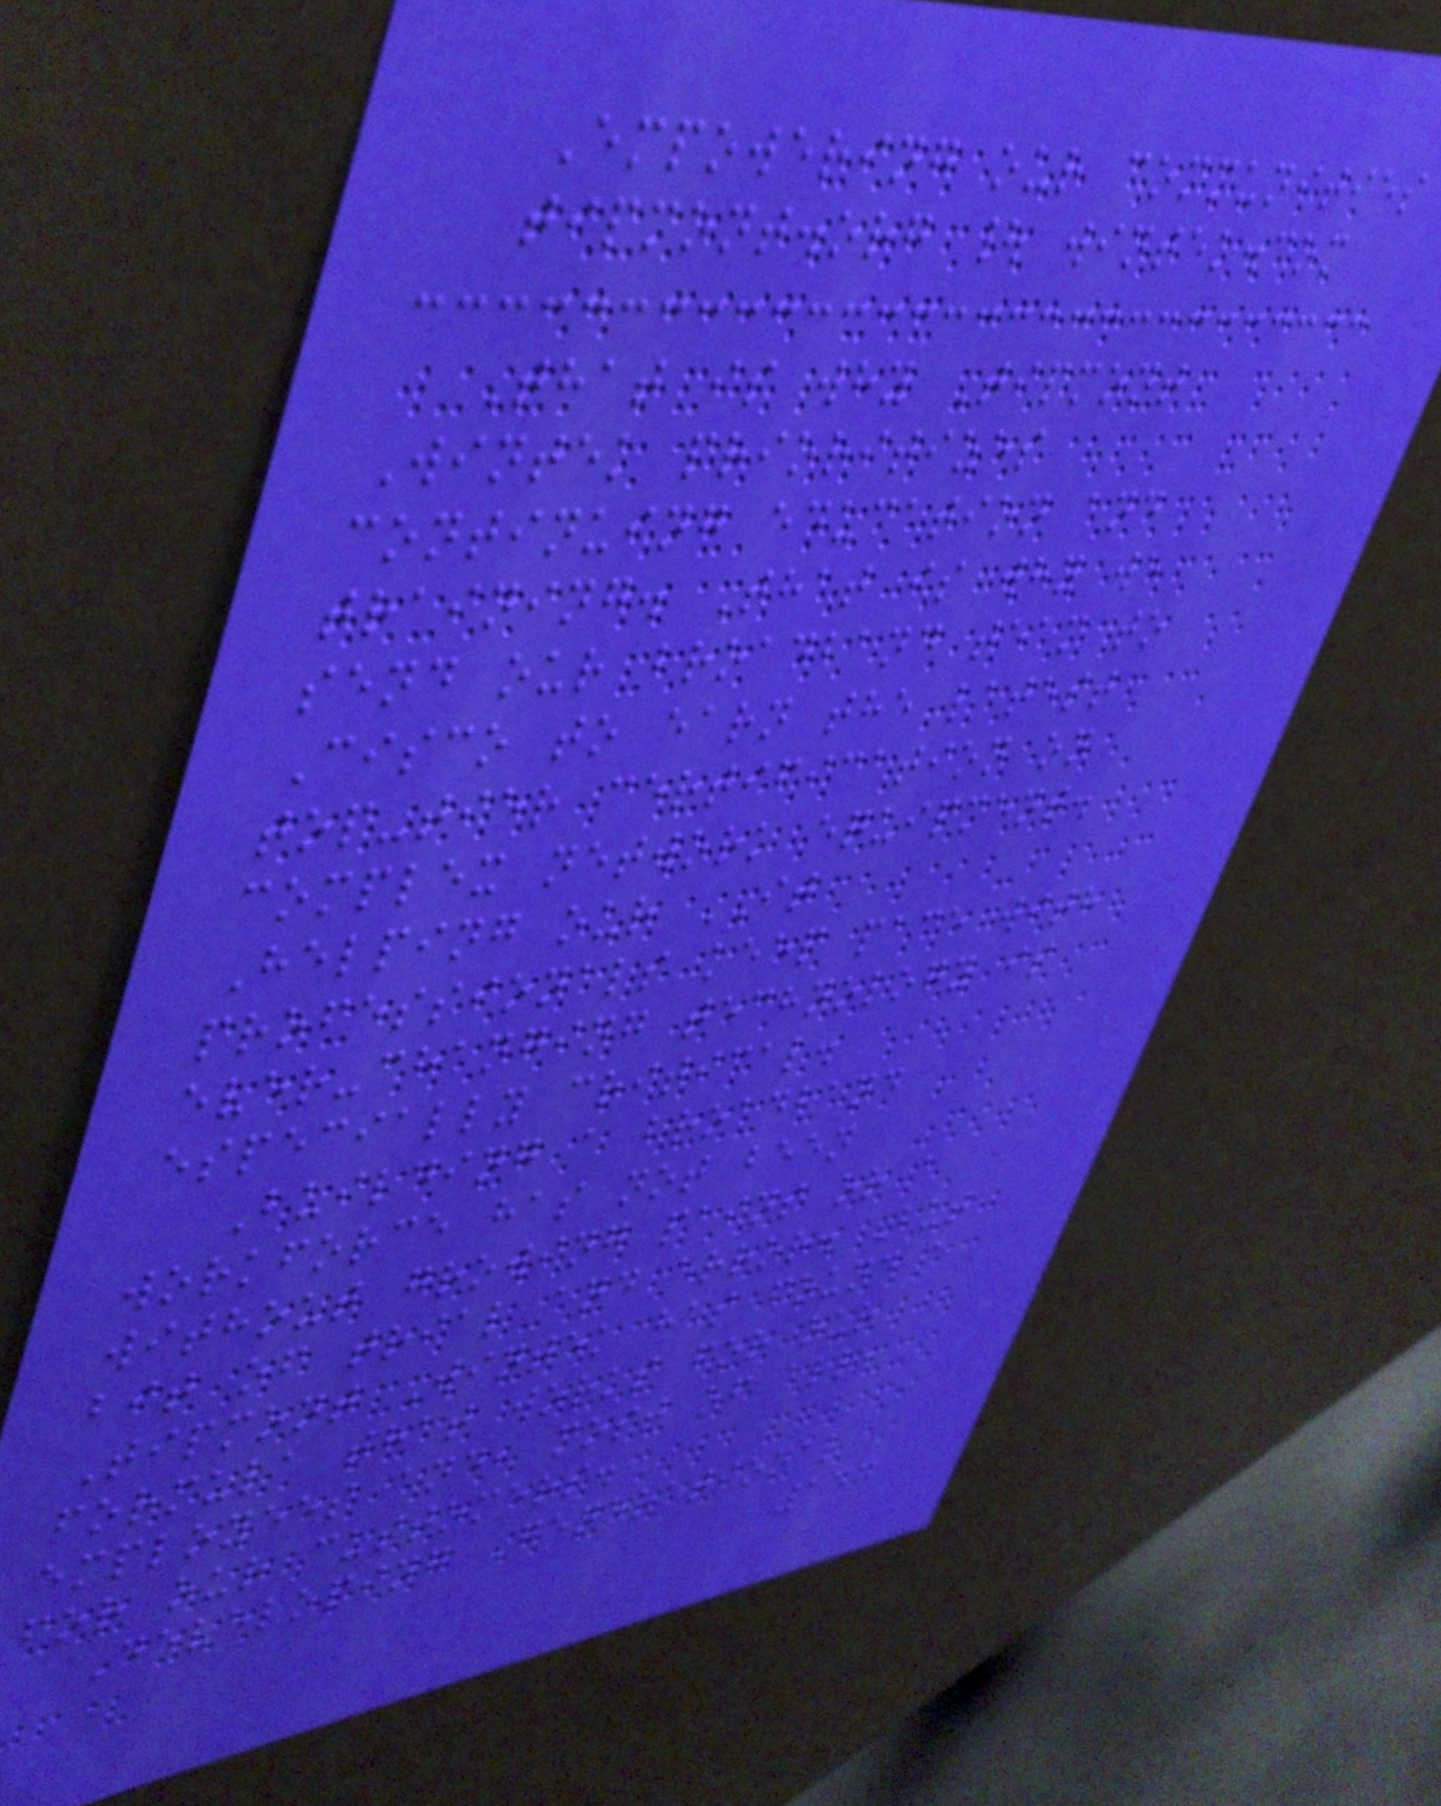Empowering our communities
tipmont.org | wintek.com
That is why Tipmont
Wintek prioritizes
continuing education and
training. That is why we
send our broadband team to
Cisco to earn the latest
top-tier certification on
complex network equipment.
Helping our IT
professionals keep pace with
ever-changing technology is
especially critical.
Building a broadband
workforce has not been
without growing pains or a
bit of trial and error. But
Tipmont Wintek has found a
formula that works for our
employees and, most of all,
for our customers.
Developing Generational
147
